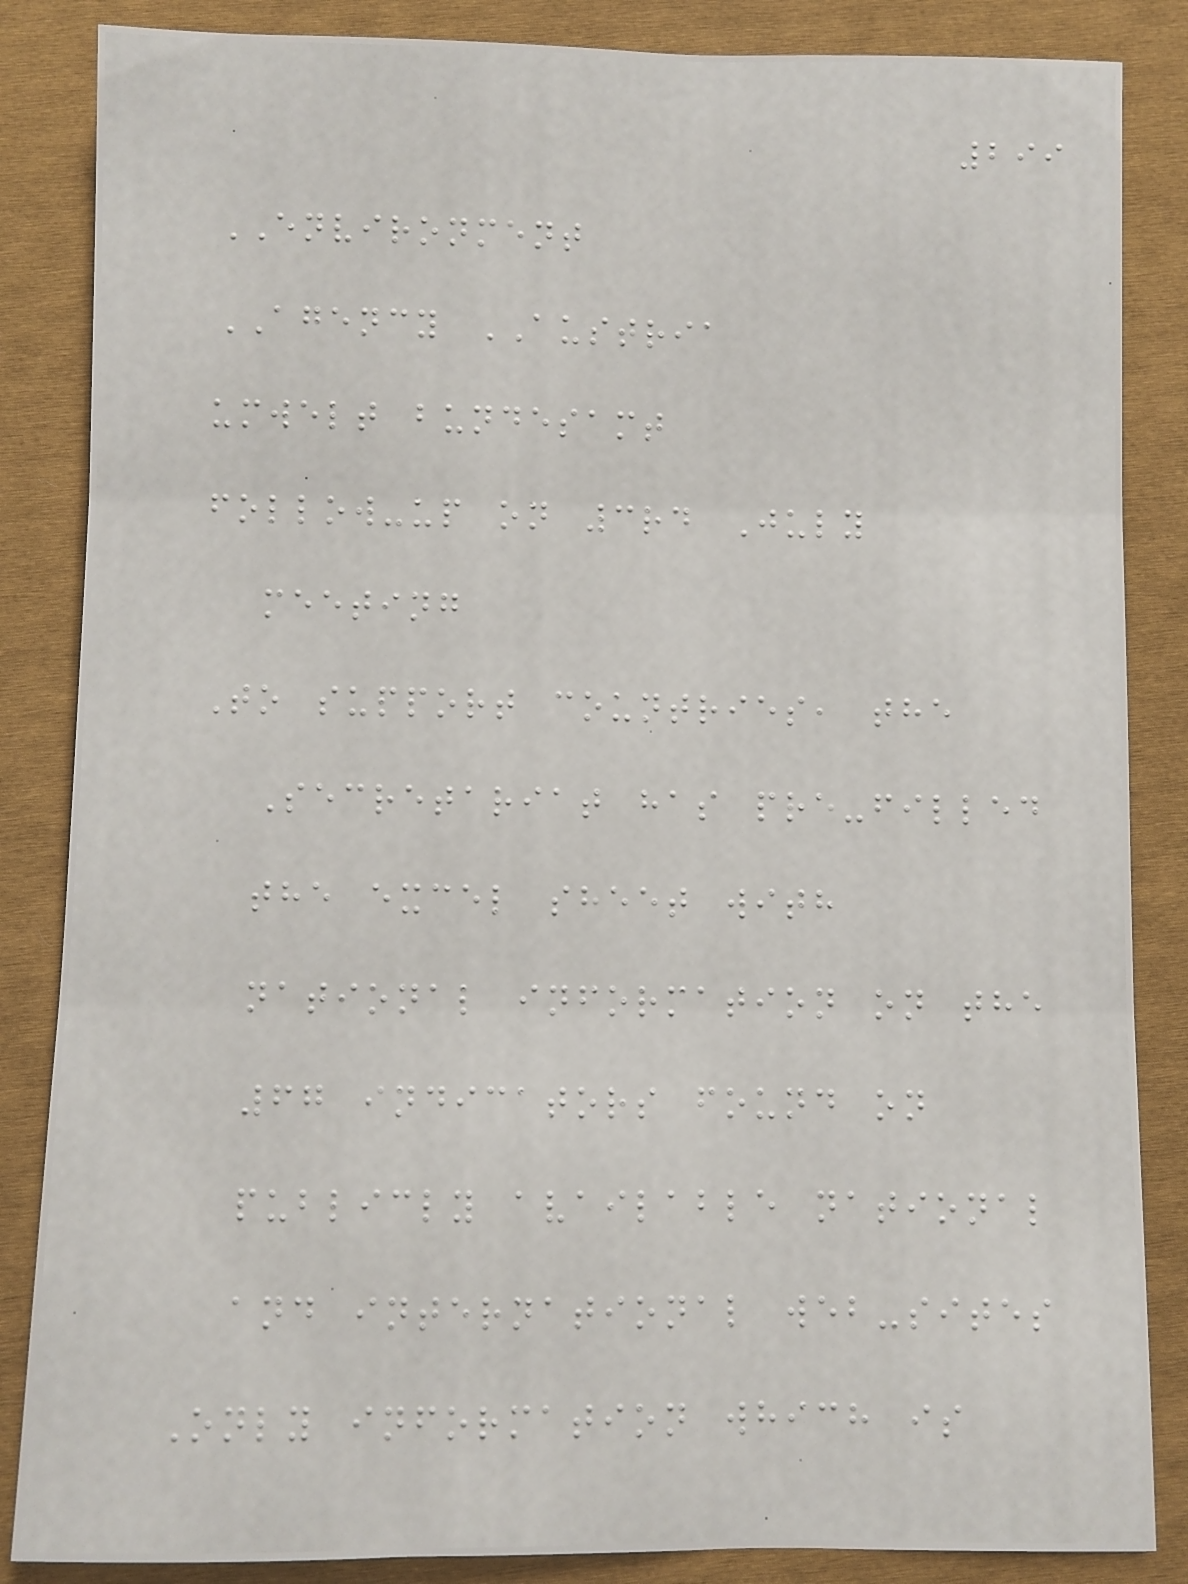299
ENVIRONMENT
AGENCY AUSTRIA
umwelt bundesamt
follow-up on 3rd July
meeting
To support countries, the
Secretariat has pre-filled
the excel sheet with
national information on the
67 indicators found on
publicly available national
and international web-sites
Only information which is
